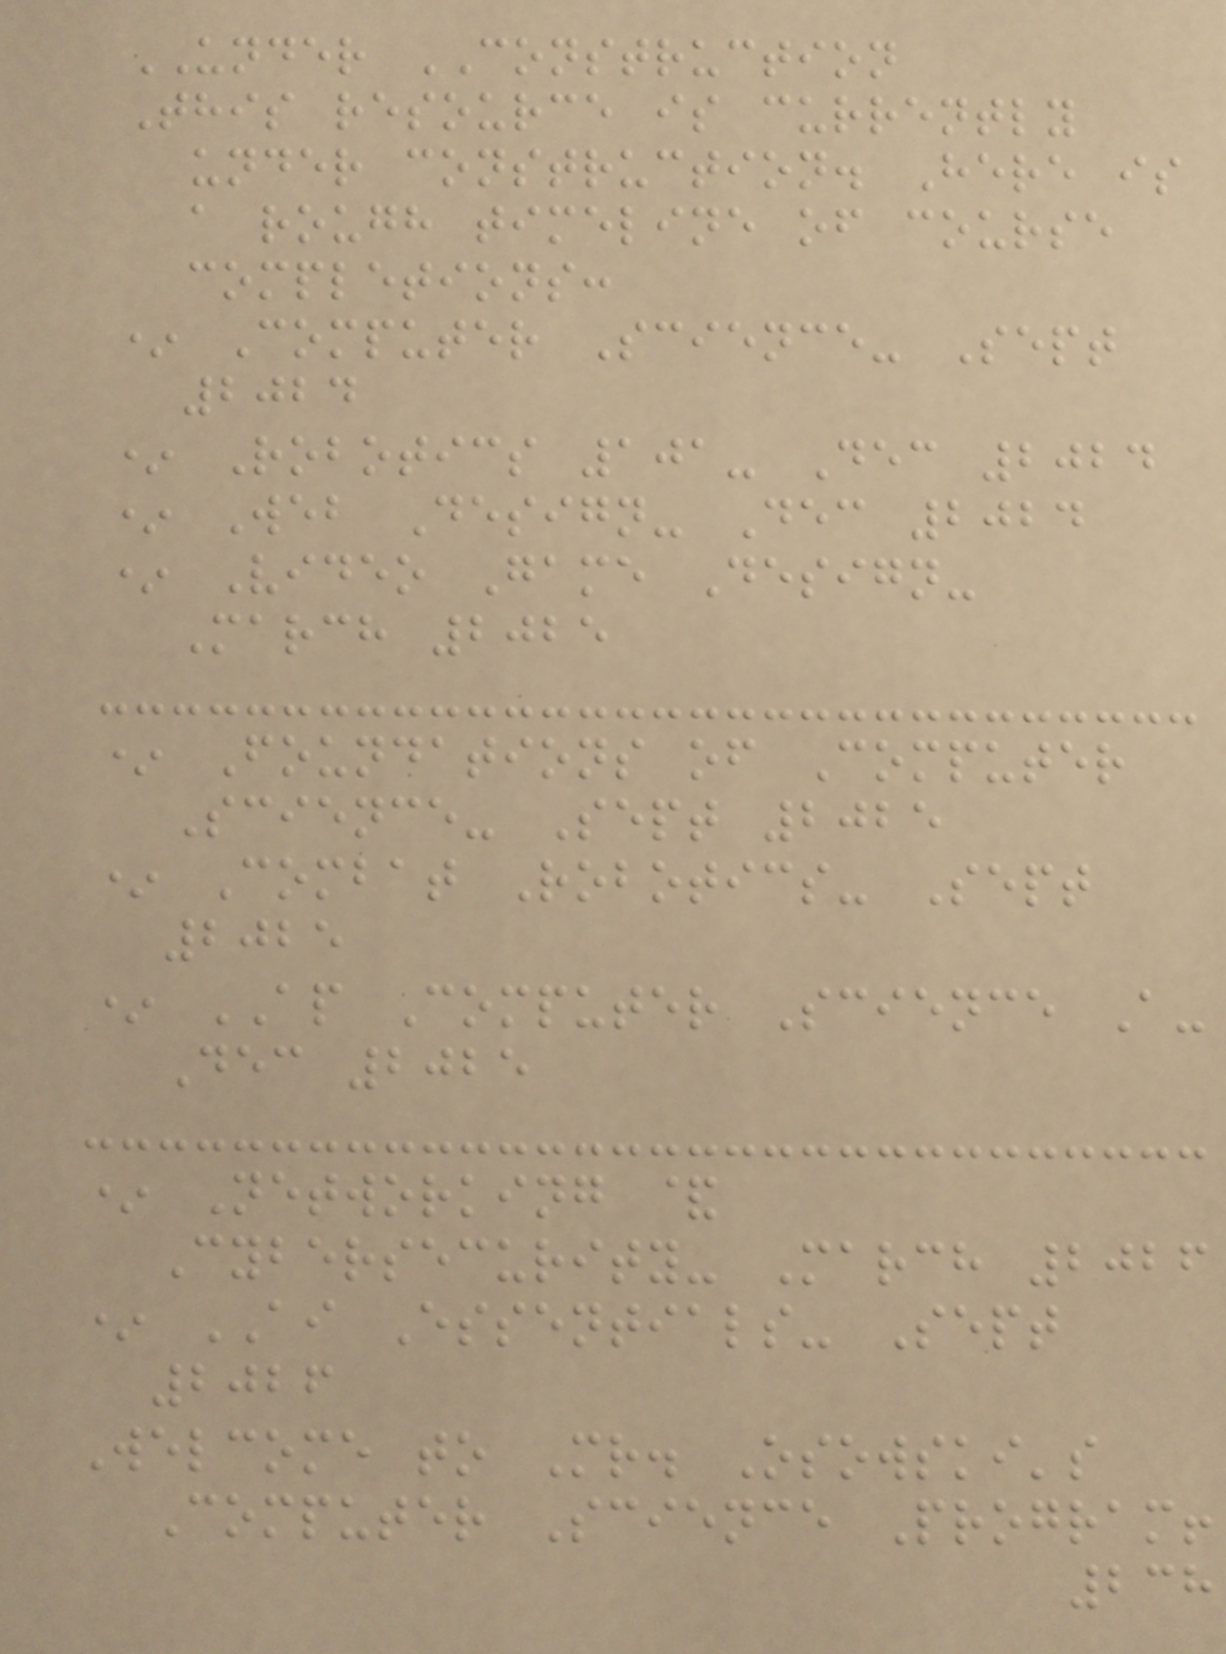UNDER CONSTRUCTION
This resource is currently
under construction. Here is
a rough timeline of course
completions:
* Computer Science- Sept
2024
* Robotics 101- Dec 2024
* Web Design- Dec 2024
* Video Game Design-
March 2025
* Foundations of Computer
Science- Sept 2025
* Combat Robotics- Sept
2025
* AP Computer Science A-
Dec 2025
* Networking &
Cybersecurity- March 2026
* AI Essentials- Sept
2026
Welcome to Mr. Osowski's
Computer Science Program!
238
